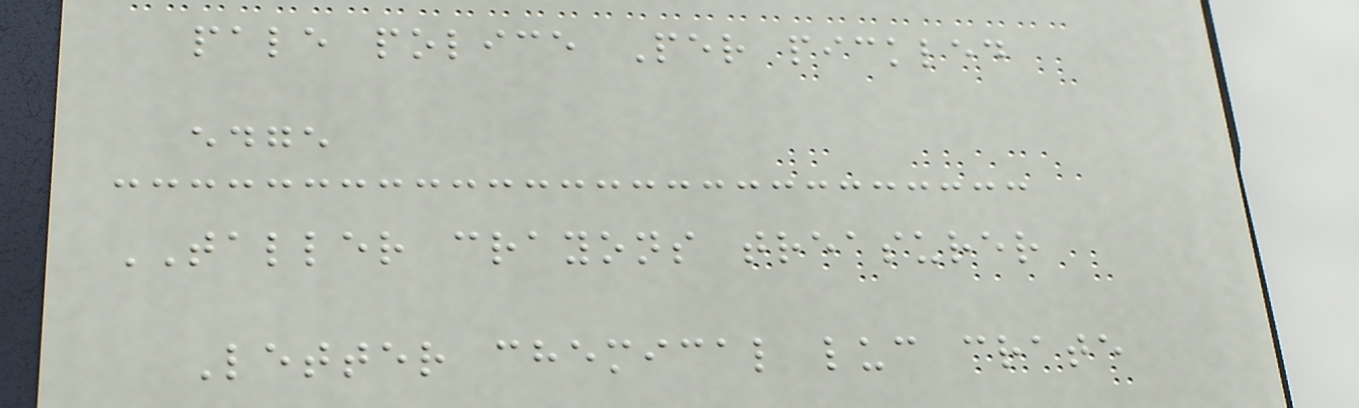pale police Per pickled
edge
TALLER crayons treasurer
Letter chemical luc crate
